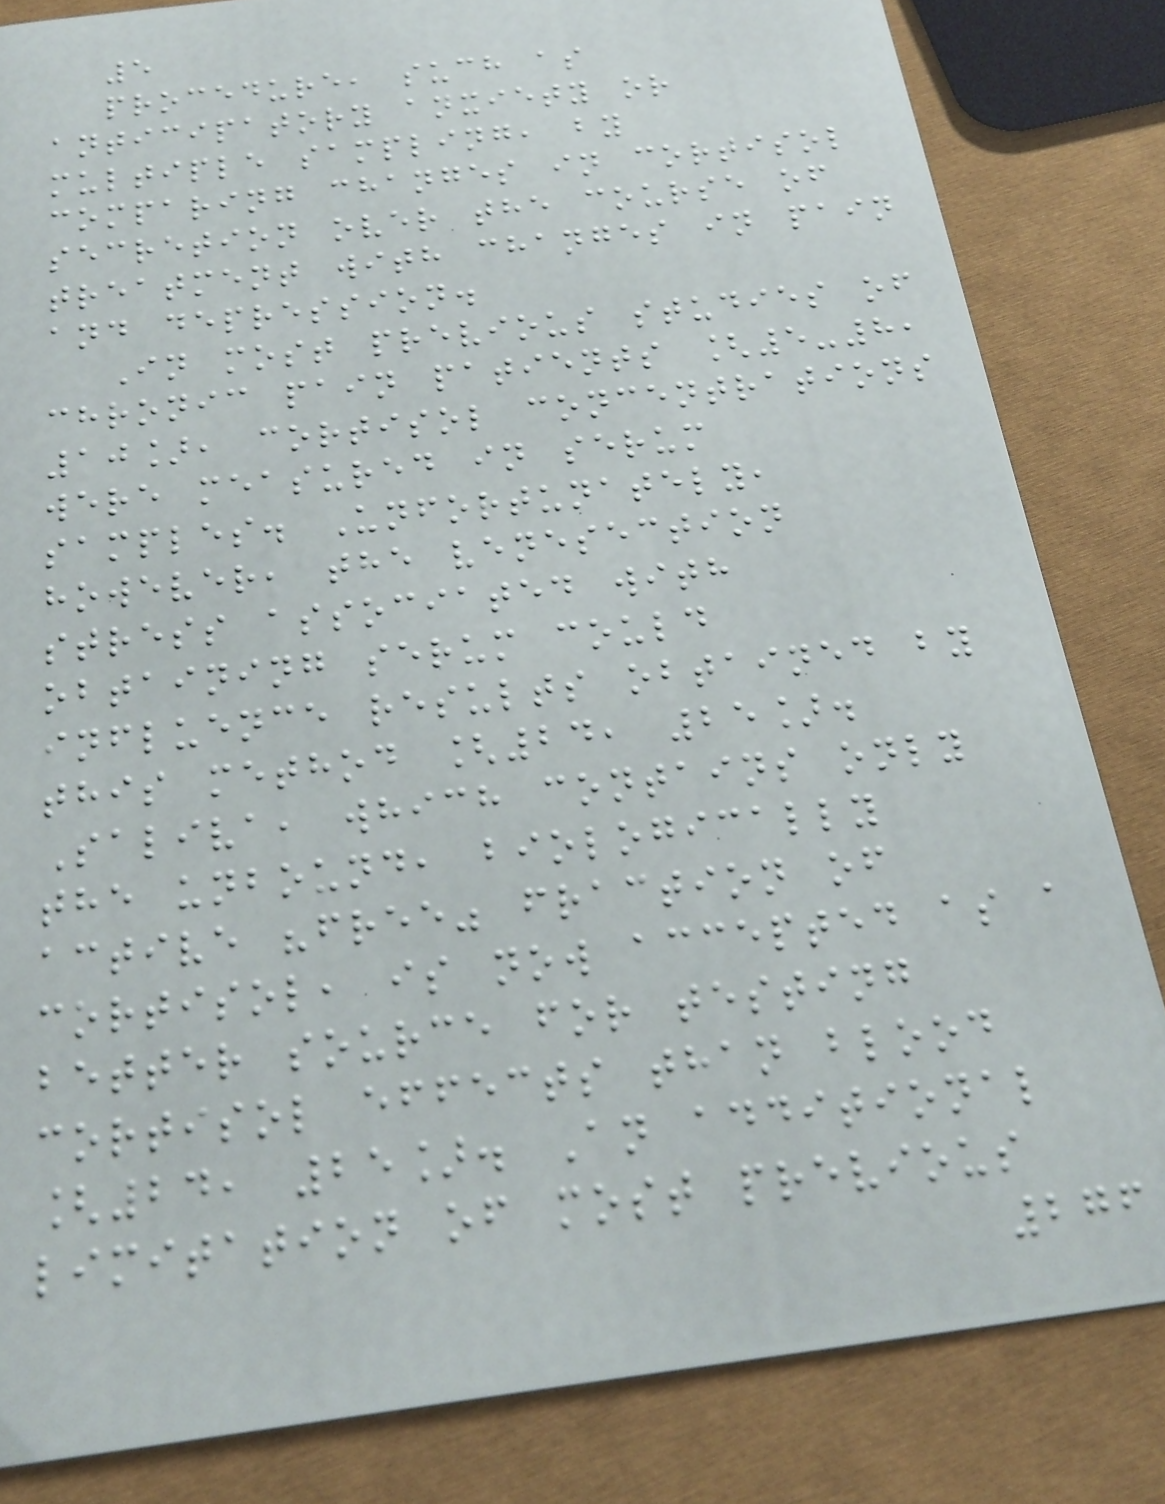5
procedure, such as
anticipatory anxiety or
multiple sampling, by
comparing changes in cortisol
secretion over the course of
treatment with changes in pain
and depression.
In most previous studies of
chronic pain patients [5-8,
10], cortisol concentrations
were measured in serum
samples. Unfortunately,
however, the venesection
stress associated with
obtaining serum could
influence results obtained by
this method [24, 25].
Saliva, which contains only
the unbound, biologically
active "free" fraction of
cortisol, is now accepted as a
better source for testing
cortisol effects than blood
[24, 25]. An additional
limitation of most previous
276
